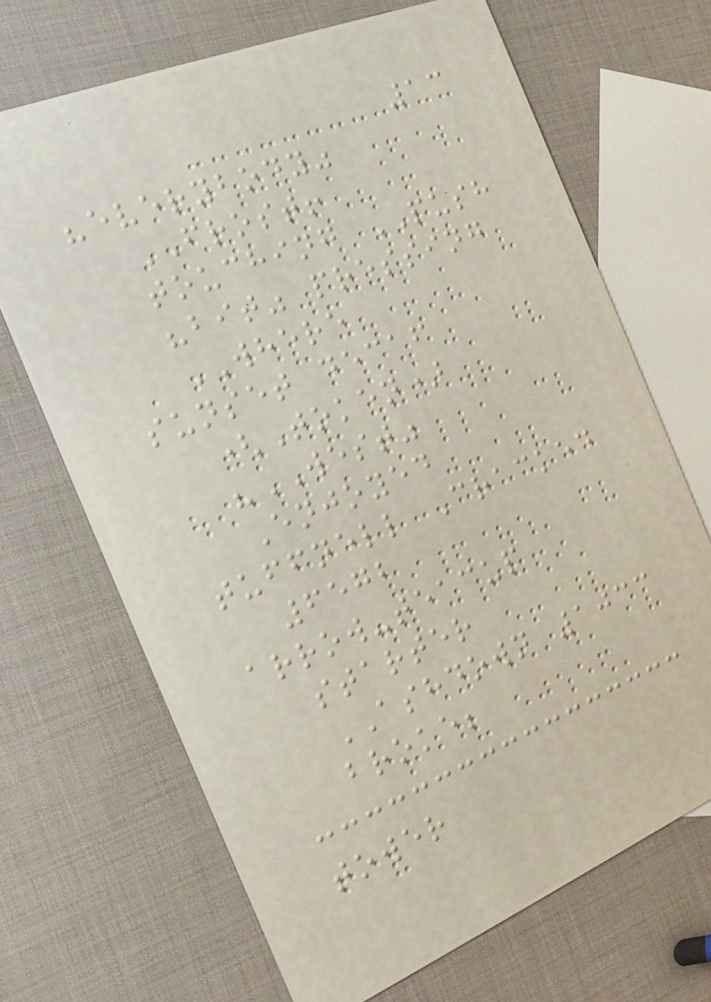13
"everybody"
FROST!
touching PUSH
"bit" pressing
WHERE
sunset decaf
(Token)
"WEST"
Enjoyed
tuffnell Cracked
6572
arrow-teacup
starter
ASHDOWN 1033
broke;
tower
